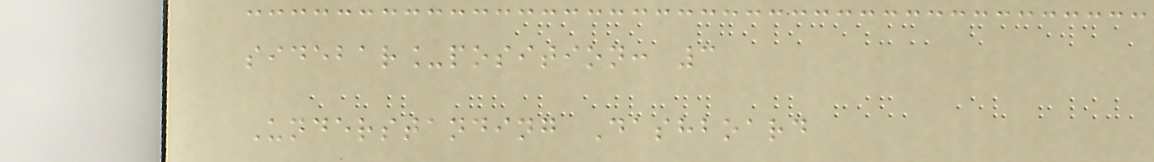sidebar_position: 3
Understanding Dashboard
